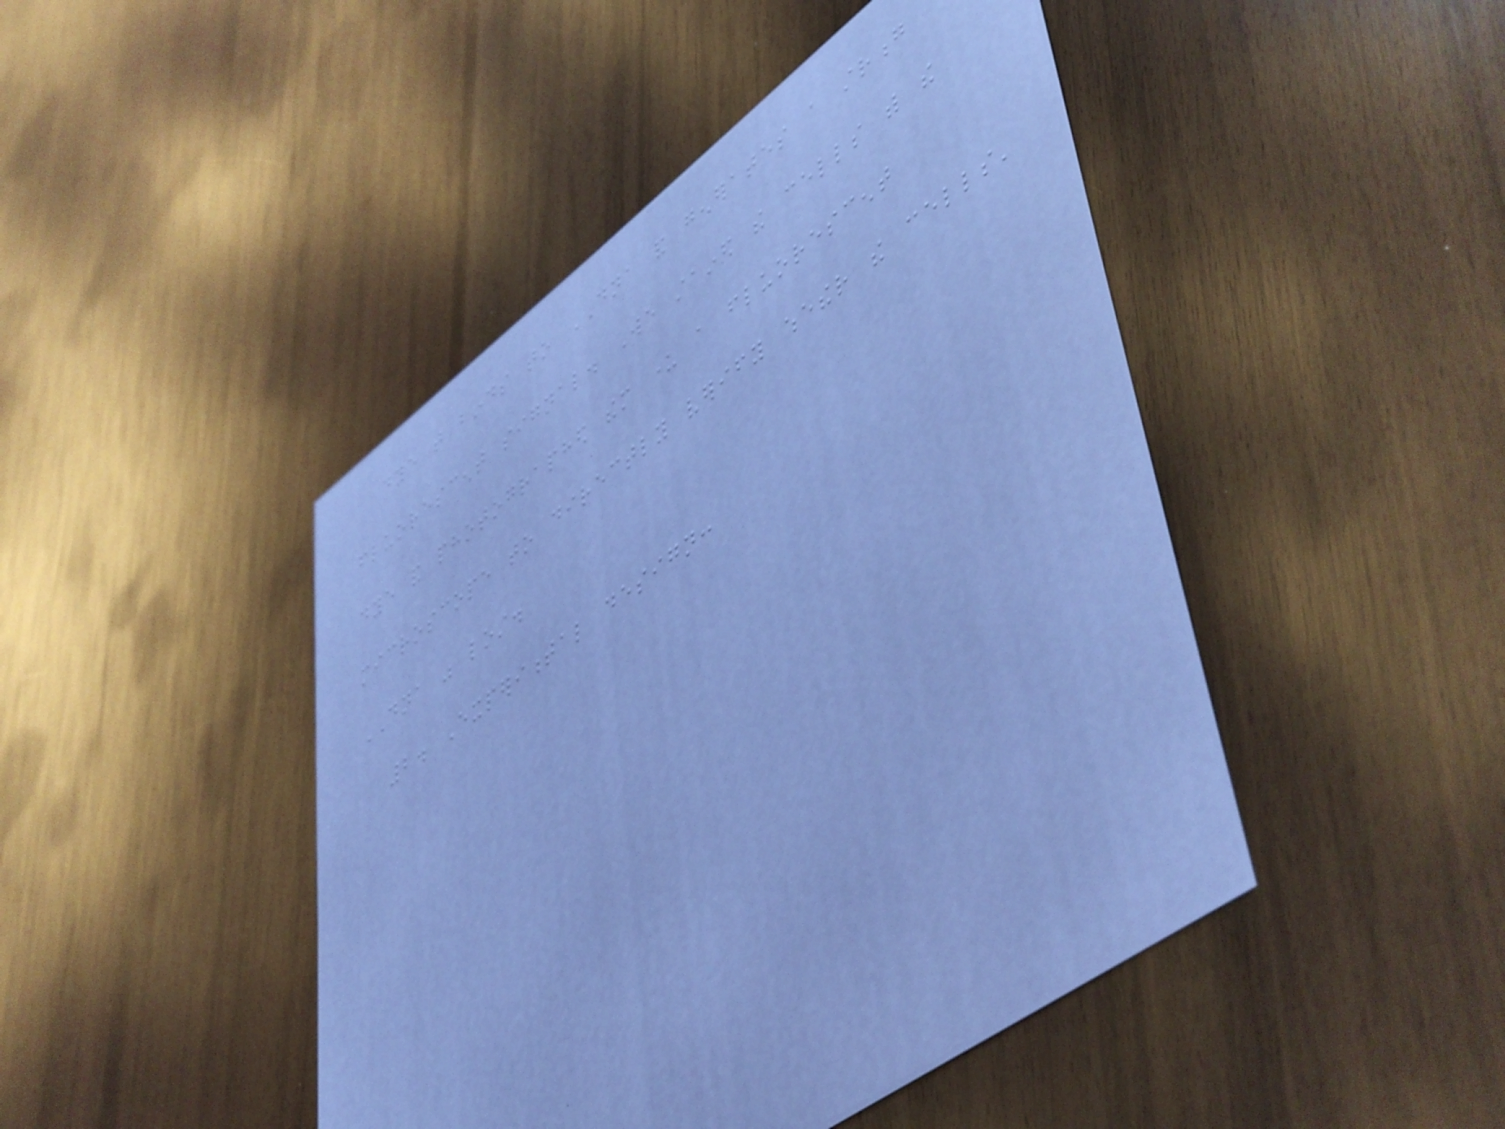dye that binds to DNA and generates a strong
fluorescent signal. We stained the cells with the
dye and photographed them under a fluorescent
microscope to directly verify whether the cells'
DNA was lost.
2. Experimental design:
